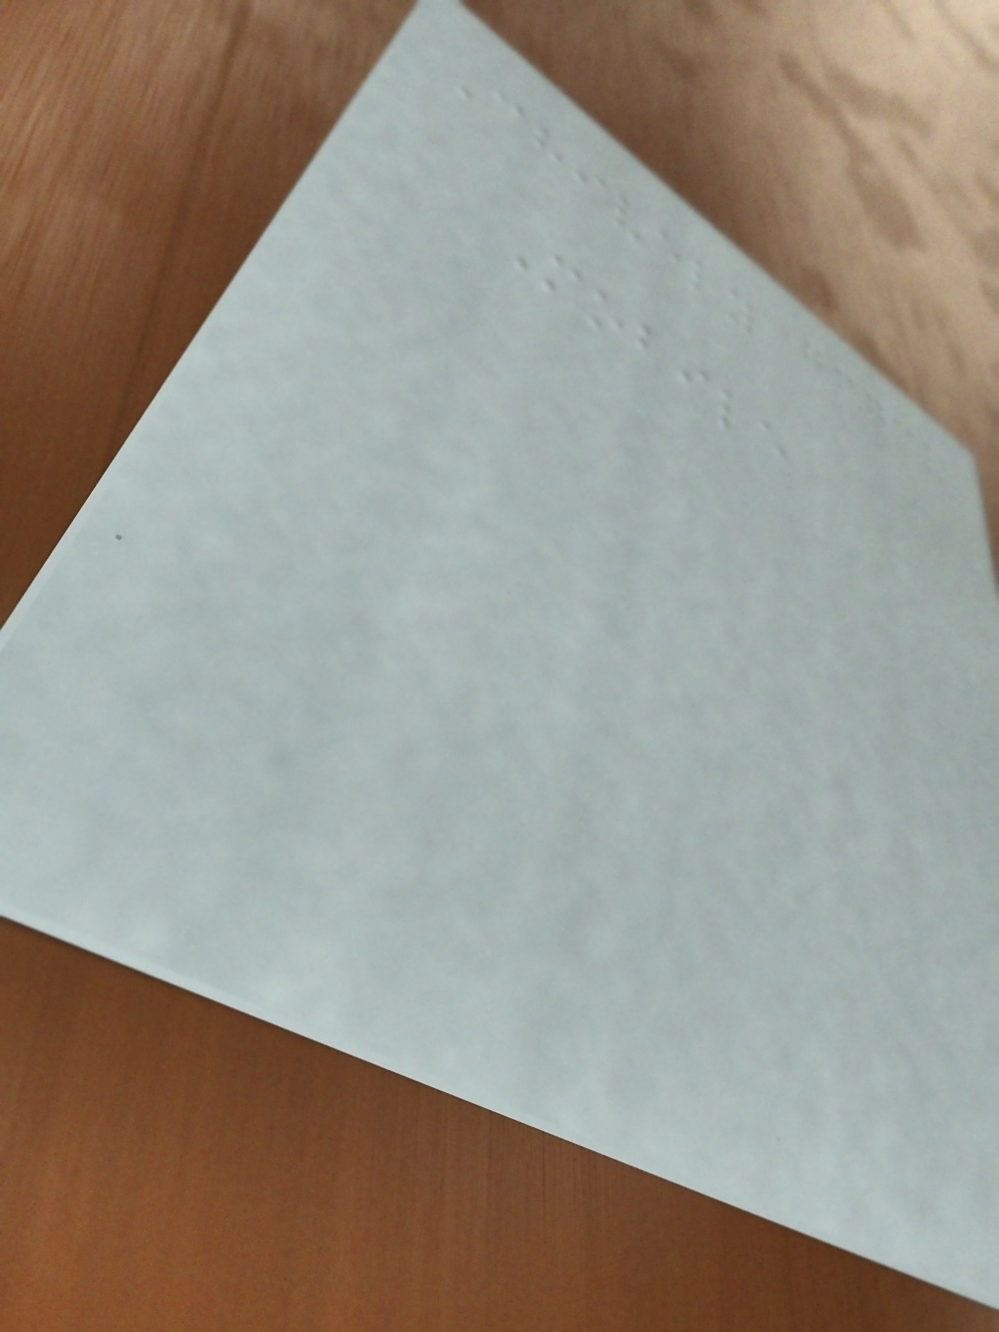Chively
Mobile
